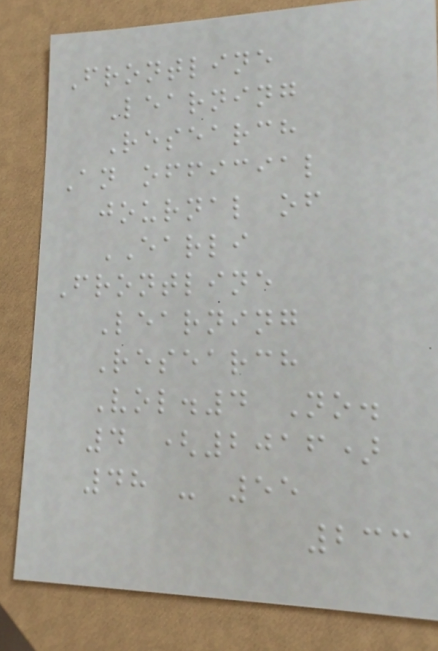Frontline
Learning
Research
An official
journal of
EARLI
Frontline
Learning
Research
Vol.4 No.
4 (2016)
48 - 55
233
